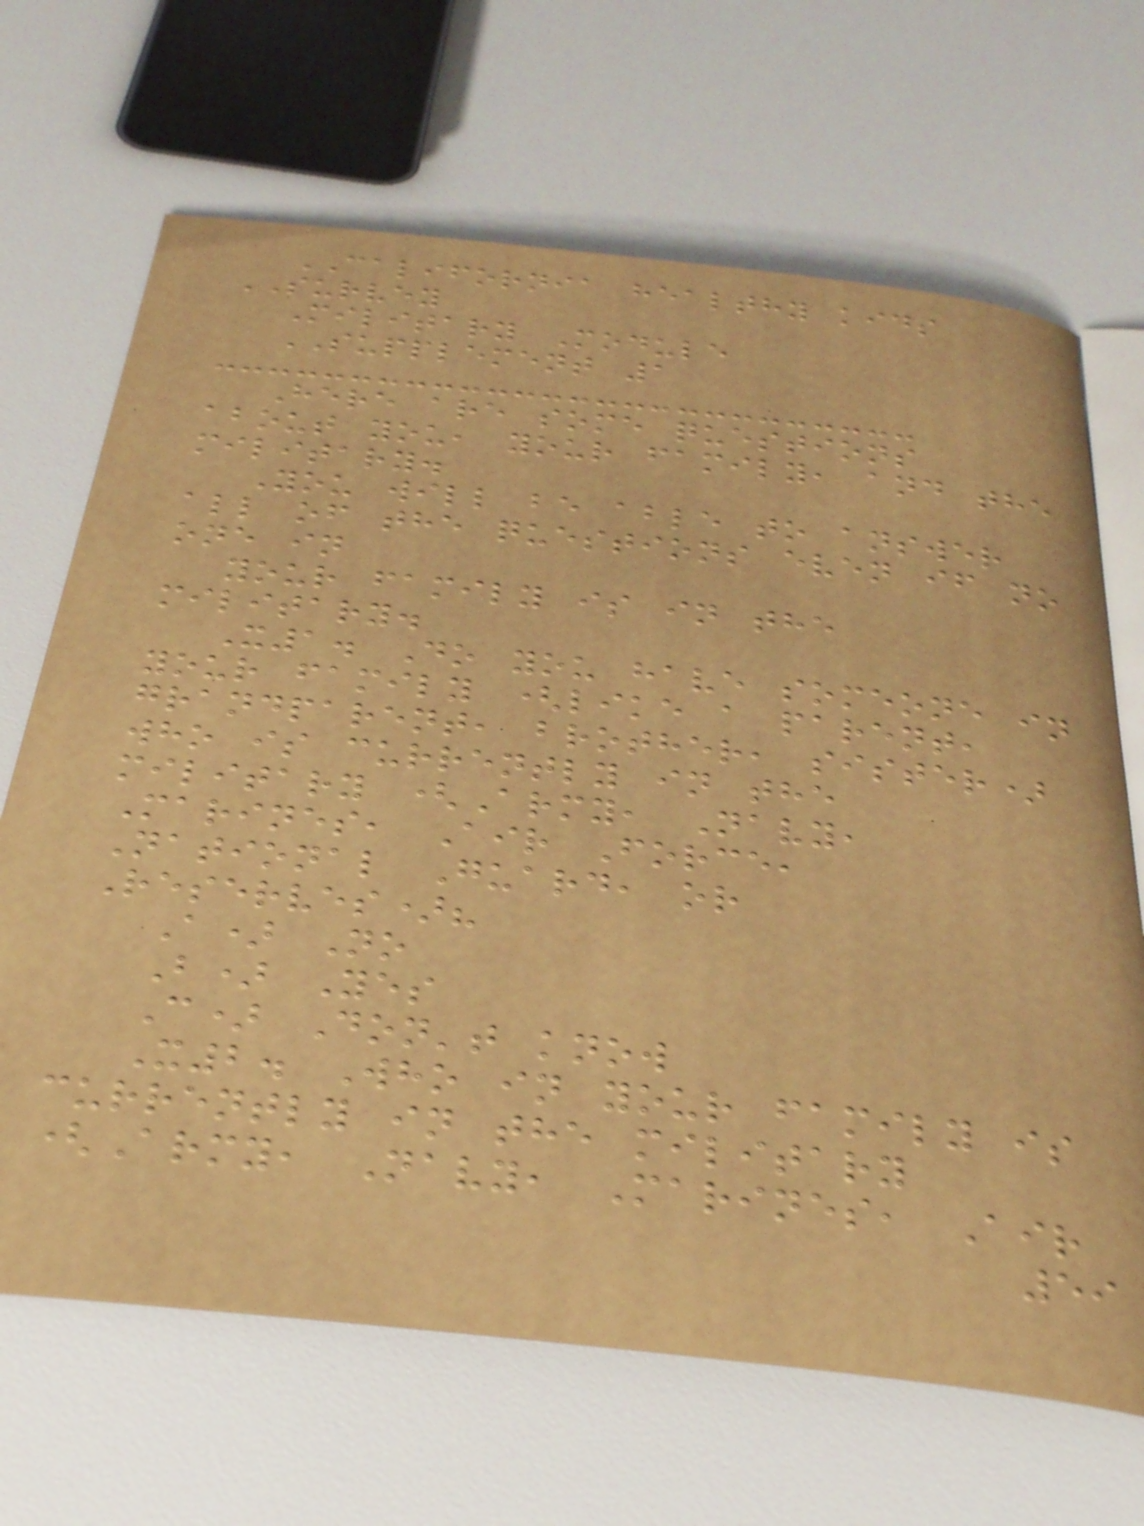CALIFORNIA healthy kids
SURVEY
Military Module
SUPPLEMENT 1
Here are some questions
about you, your family, and the
military.
You will be able to answer
all of the questions even if no
one in
your family is in the
military.
X1. Do you have someone in
your family (like a parent,
grandparent, brother, sister)
who is currently in the
military (Army, Navy,
Marines, Air Force,
National Guard, or
Reserves)?
A) No
B) Yes
C) Don't know
X2. Who in your family is
currently in the military
(Army, Navy, Marines, Air
59
